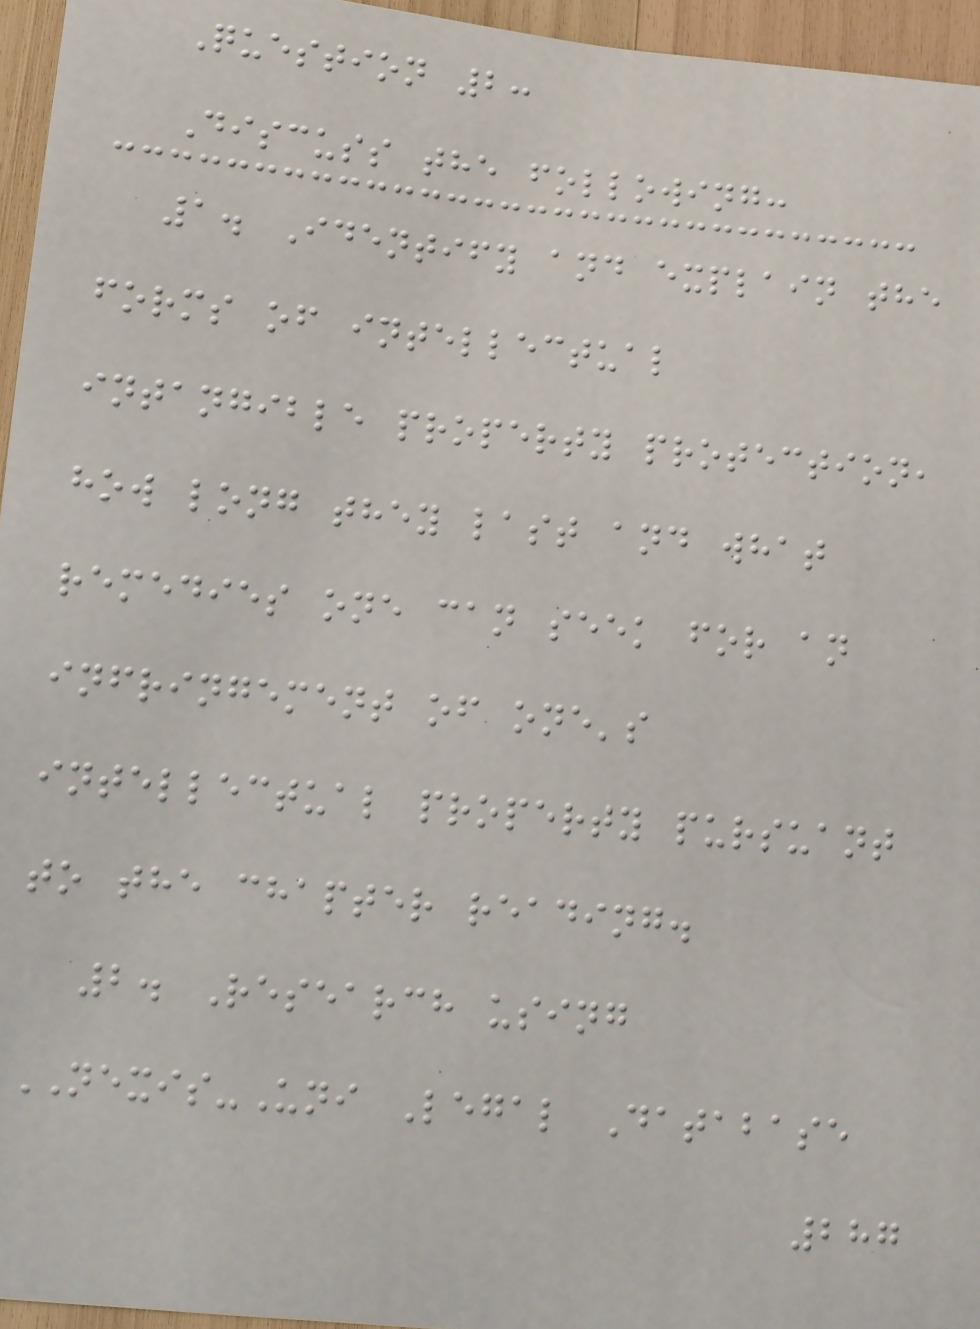Question 2:
Discuss the following:
1. Identify and explain the
forms of intellectual
intangible property protection,
how long they last and what
remedies one can seek for an
infringement of one's
intellectual property pursuant
to the chapter reading.
2. Research using
NEXIS-Uni Legal Database
287
